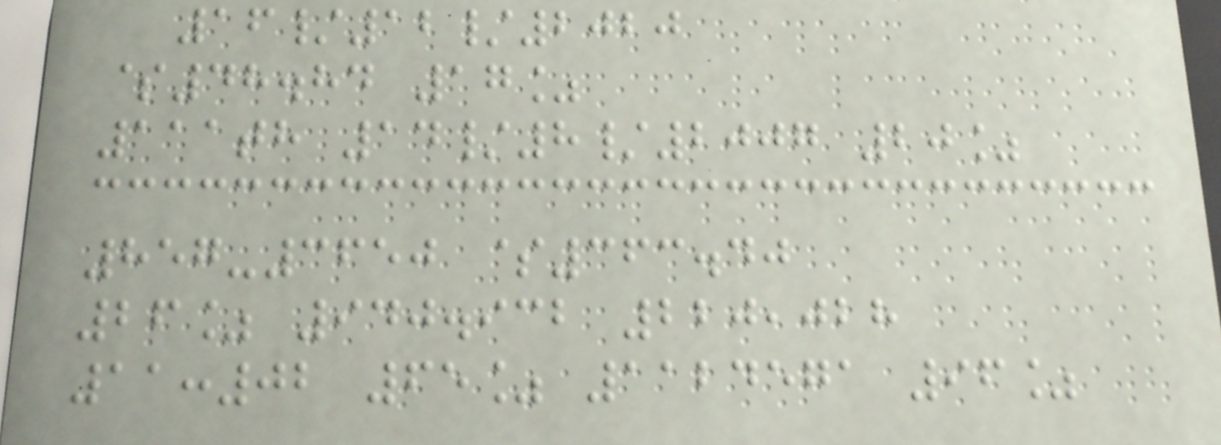16/12/2020
$48.84 17%
111th 14/8/2007 20%
857-3650 $363.40
26% 940.932 220,028
11:02 65% 1124571 96%
